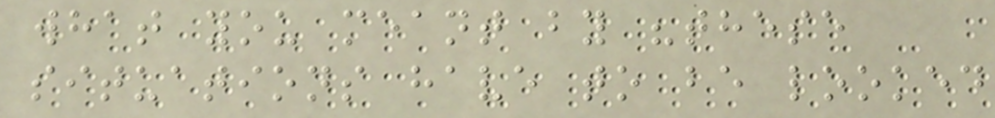what you meant by "these
situations have to be looked
